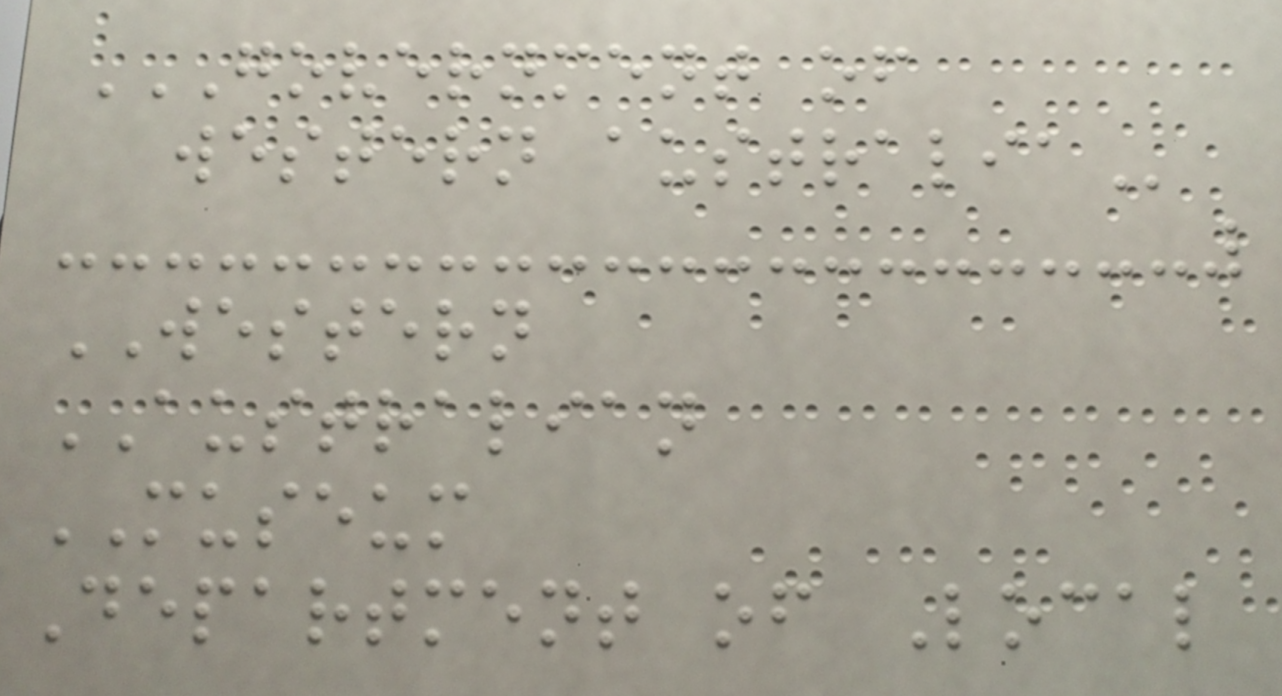GOVERNMENT OF
WESTERN AUSTRALIA
WESTERN
AUSTRALIAN
MUSEUM
Department of Local
